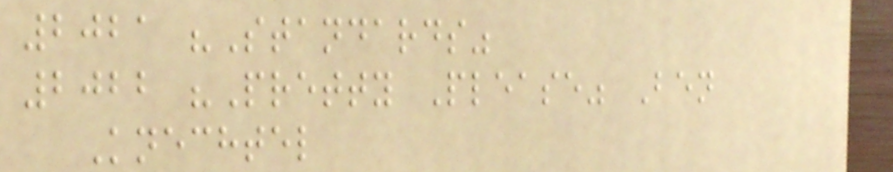2021 "Standards"
2022 "Pretty Please" Ben
Knechtel
